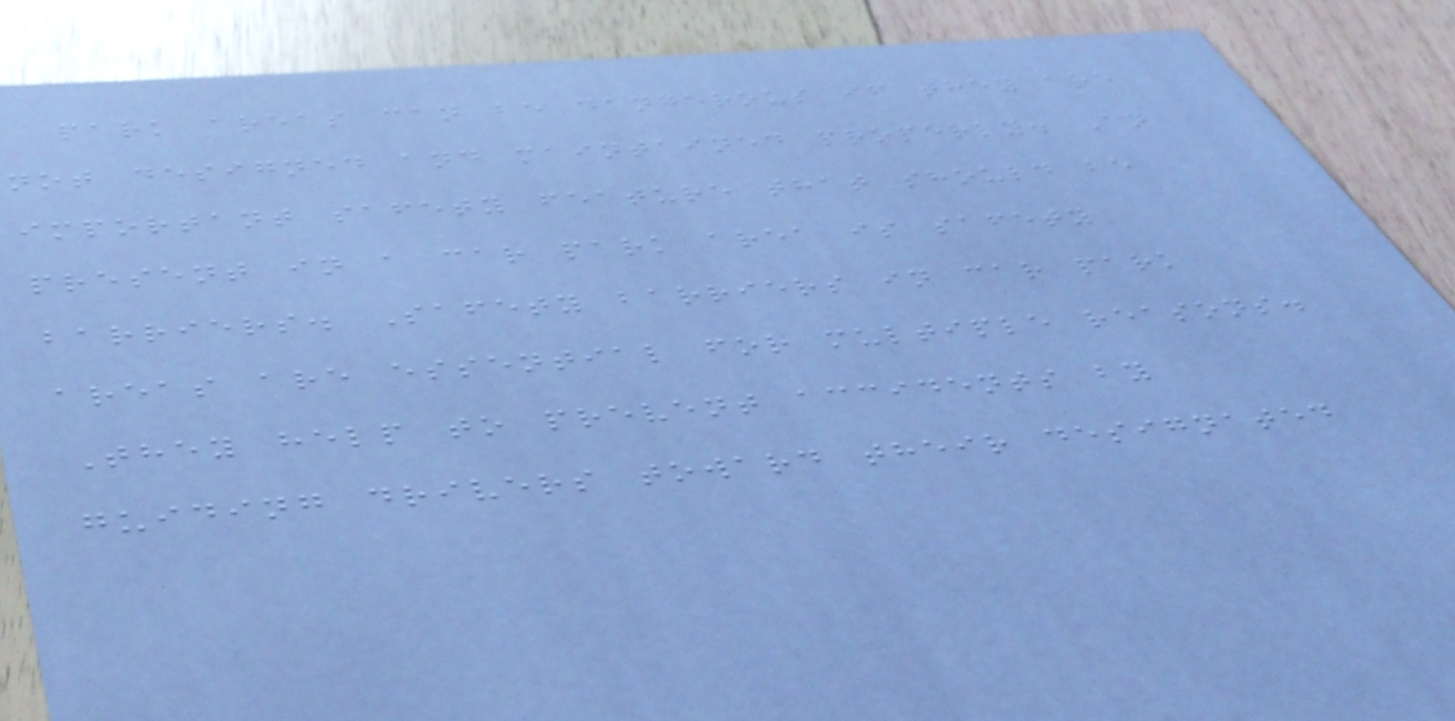park areas can be dangerous if they are
not designed and maintained properly. An
important safety feature that should be
present in a car park area is safety
barriers. Safety barriers in car park
areas are essential for multiple reasons.
They help to prevent accidents by
guiding drivers toward their designated
